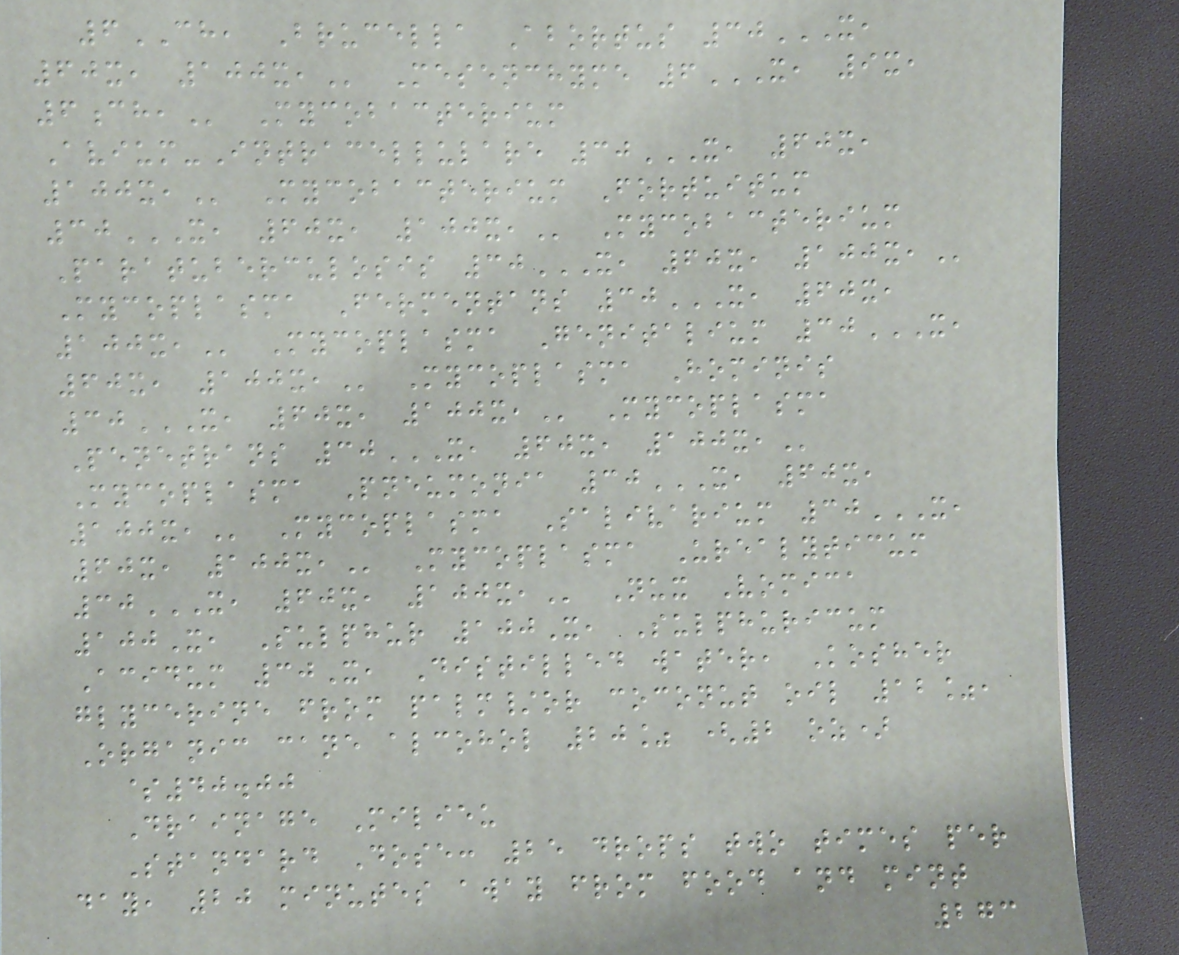6CH, Brucella Abortus 30X,
60X, 100X, Mesenchyme 6X, 9X,
6CH, Mycobacterium
Avium-Intracellulare 30X, 60X,
100X, Mycobacterium Fortuitum
30X, 60X, 100X, Mycobacterium
Paratuberculosis 30X, 60X, 100X,
Mycoplasma Fermentans 30X, 60X,
100X, Mycoplasma Genitalium 30X,
60X, 100X, Mycoplasma Hominis
30X, 60X, 100X, Mycoplasma
Penetrans 30X, 60X, 100X,
Mycoplasma Pneumonia 30X, 60X,
100X, Mycoplasma Salivarium 30X,
60X, 100X, Mycoplasma Urealyticum
30X, 60X, 100X, Nux Vomica
100X, Sulphur 100X, Sulphuricum
Acidum 30X, Distilled water, Kosher
glycerine from palm/or coconut oil 12%,
Organic cane alcohol 20% (2 oz)
$40.00
Drainage Milieu
Standard Dose: 25 drops two times per
day, 20 minutes away from food and mint
273
